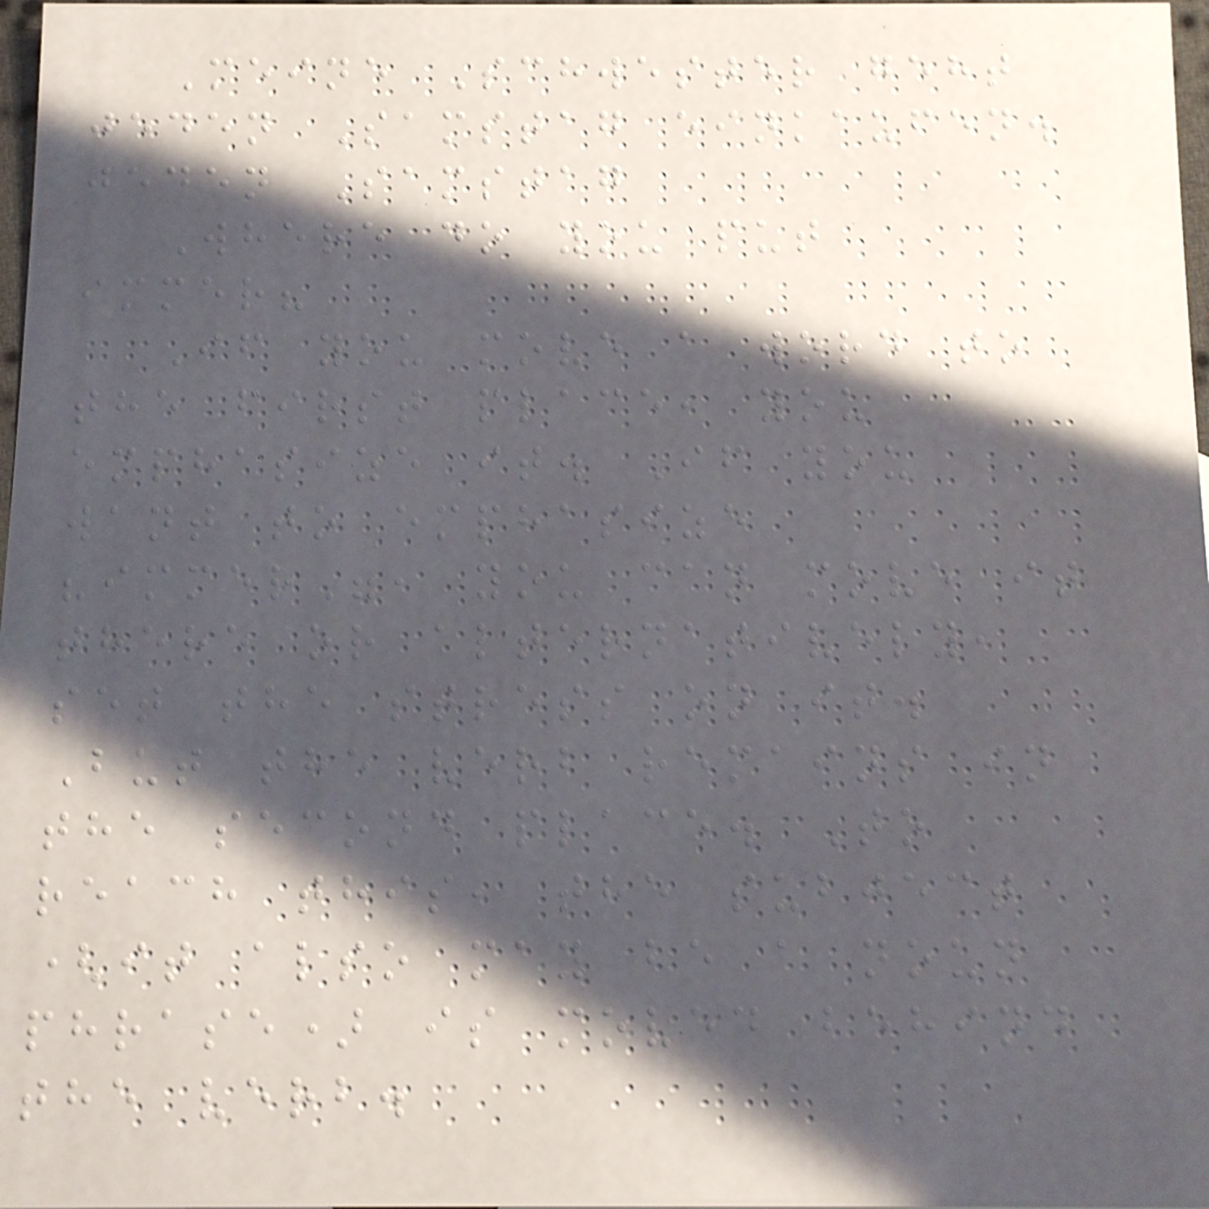Meine Schwester geht
jeden Samstag einkaufen.
jeden Samstag
Where do you put
immer?
If you move a word to
the first place, you
emphasize it. If you
want to emphasize
"immer", you can move it
there or alternatively,
set the stress on it.
But the verb remains in
the second place. To
reach this, the subject
(it also may be a noun
phrase) is moved behind
the verb.
